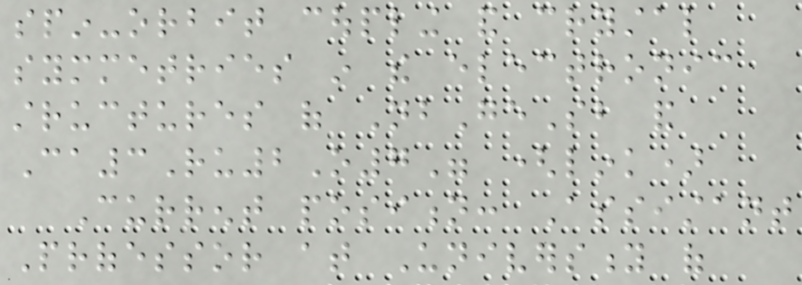spin-orbit coupling and crystal
symmetries in the electronic
structures of NbGeSb and
Ca3Ru2O7" (link)
Current position: Assistant
Professor at University of
